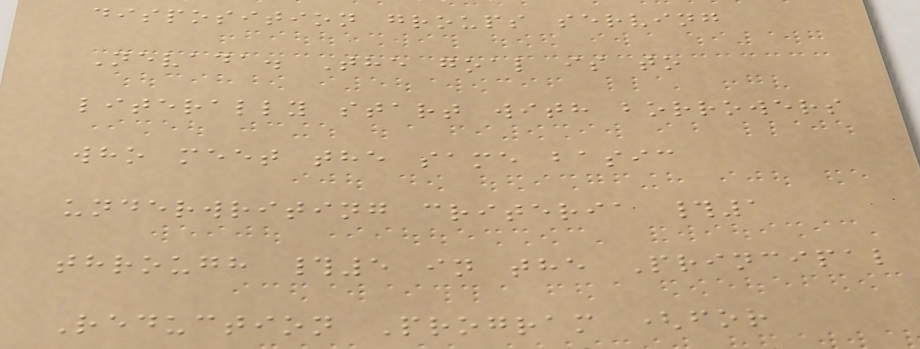disposition groups serving
Nevada. The goal is to
literally start with borrowers
who meet the same basic
underwriting criteria #1
through #5 in the Principal
Reduction Program (for
